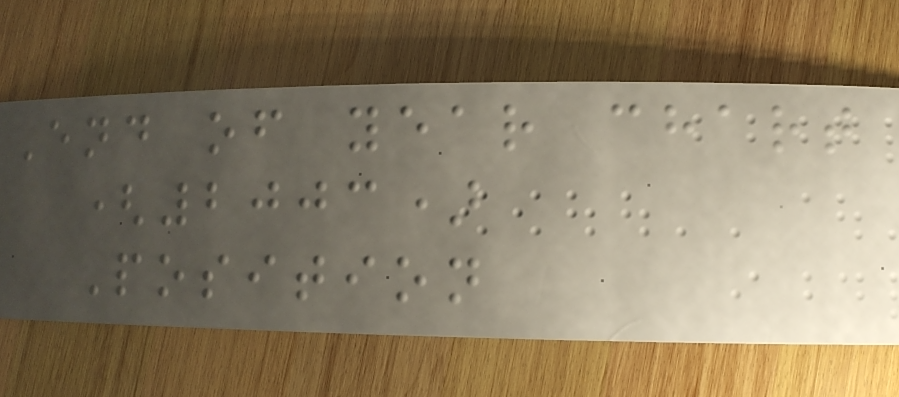End of year chart
(2003)
Position
